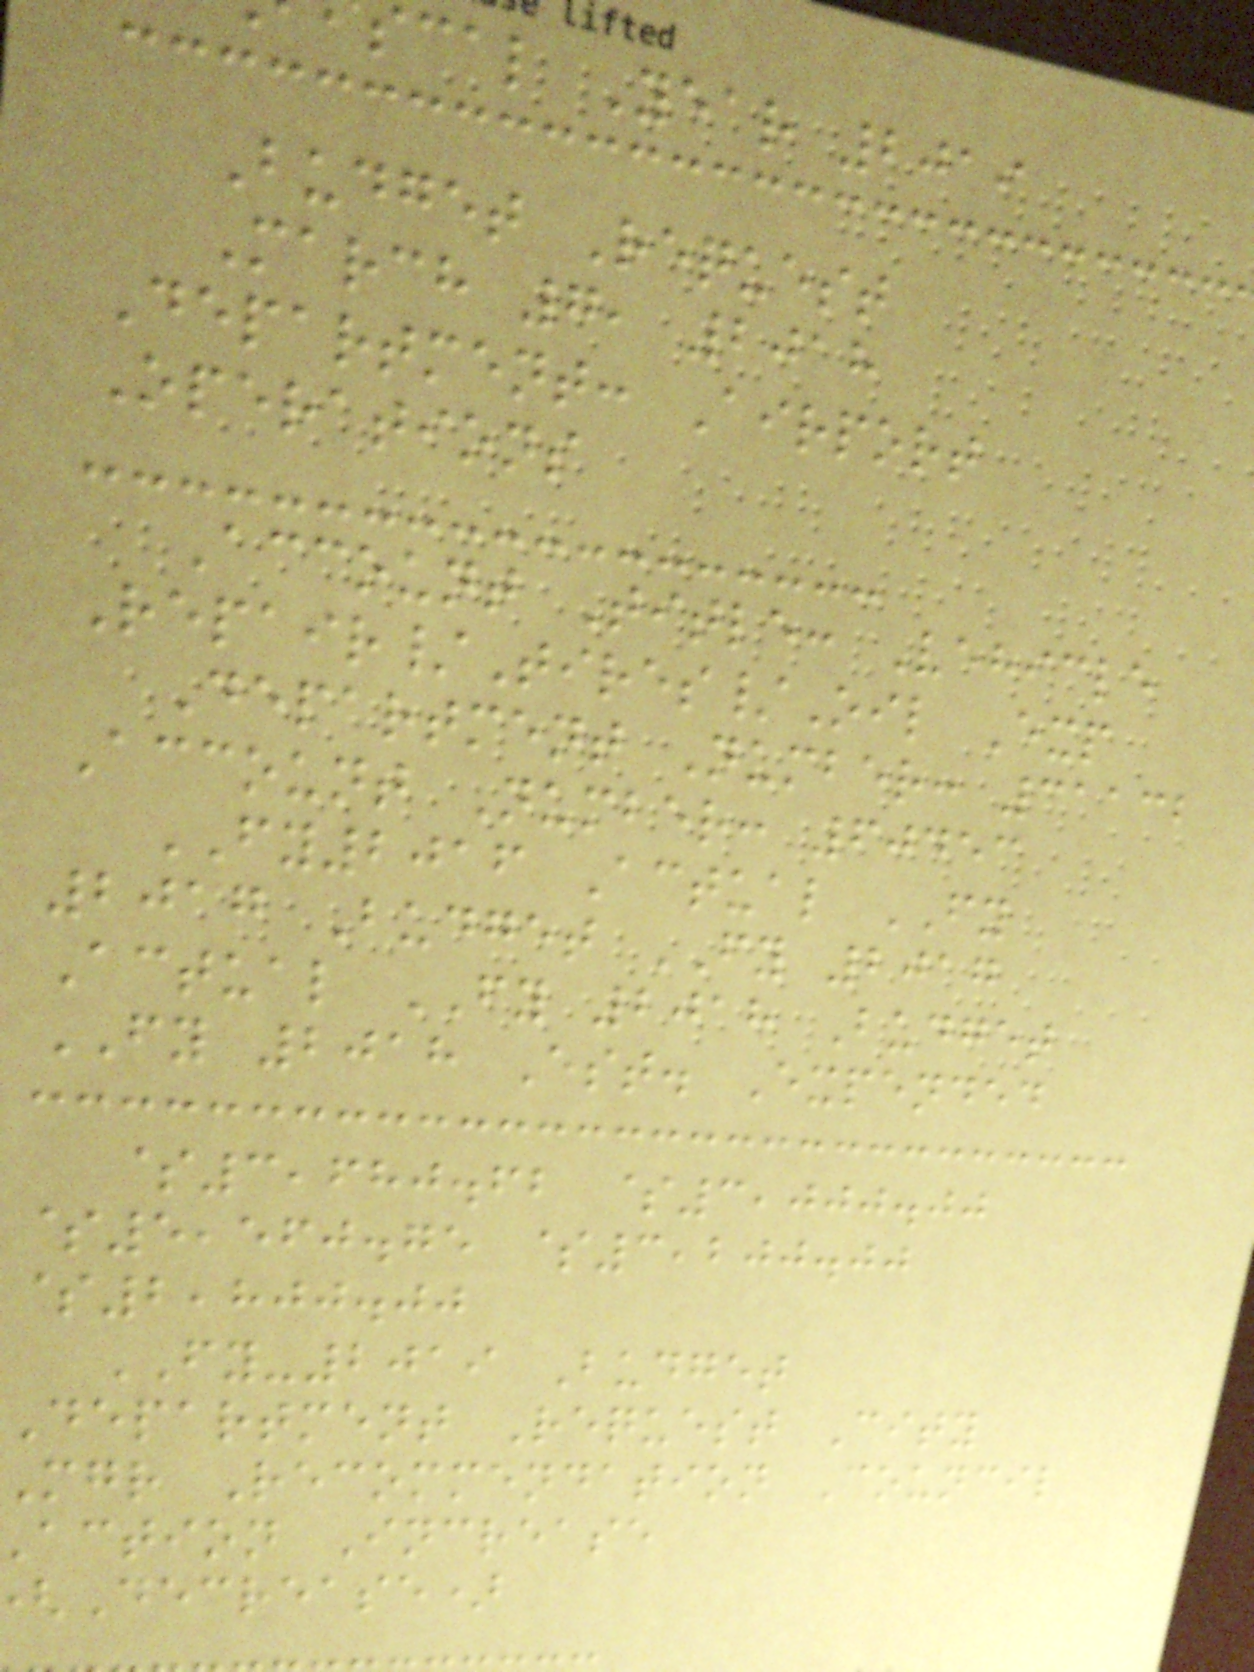scal Year 2019
Budget Request
March 7, 2018
Department: Airport
Operations
Account Title: Vehicle
Repair/Tires/Oil Exp
Department Number: 31132
Account Number: 60453
FY2016 Actual FY
2017 Budget FY 2017
Actual FY 2018 Budget
FY 2018 Est. Expended
$3,680.62 $3,000.00
$5,560.75 $3,200.00
$2,800.00
FY-2019 Budget
Department Request City
mgr Recommendation Council
action Increase
Decrease)
